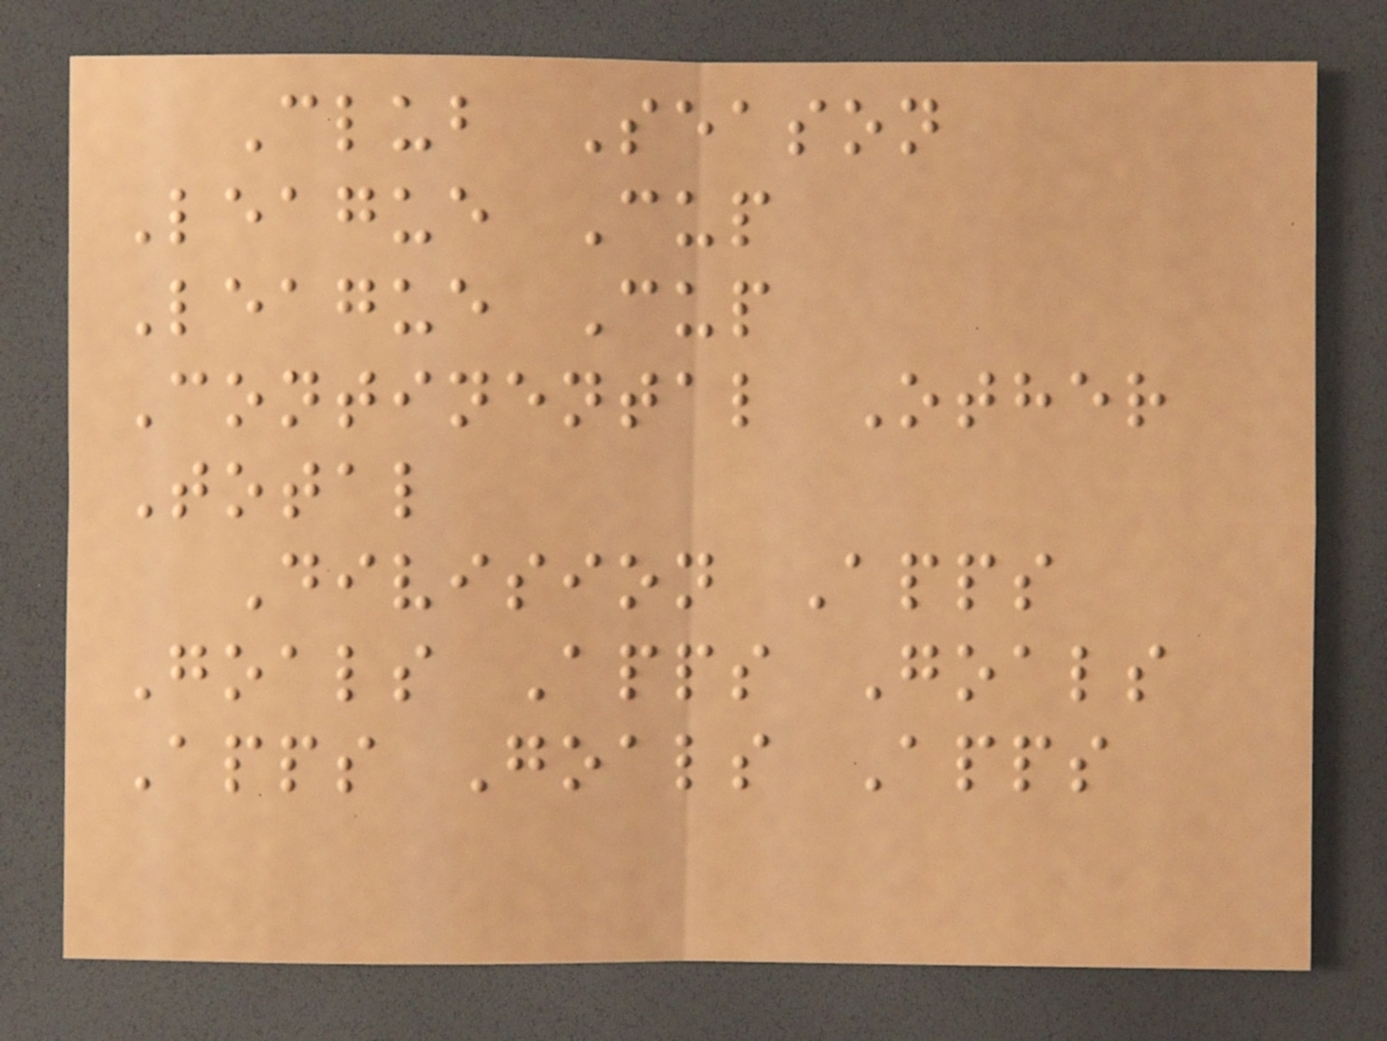Club Season
League Cup
League Cup
Continental Other
Total
Division Apps
Goals Apps Goals
Apps Goals Apps
